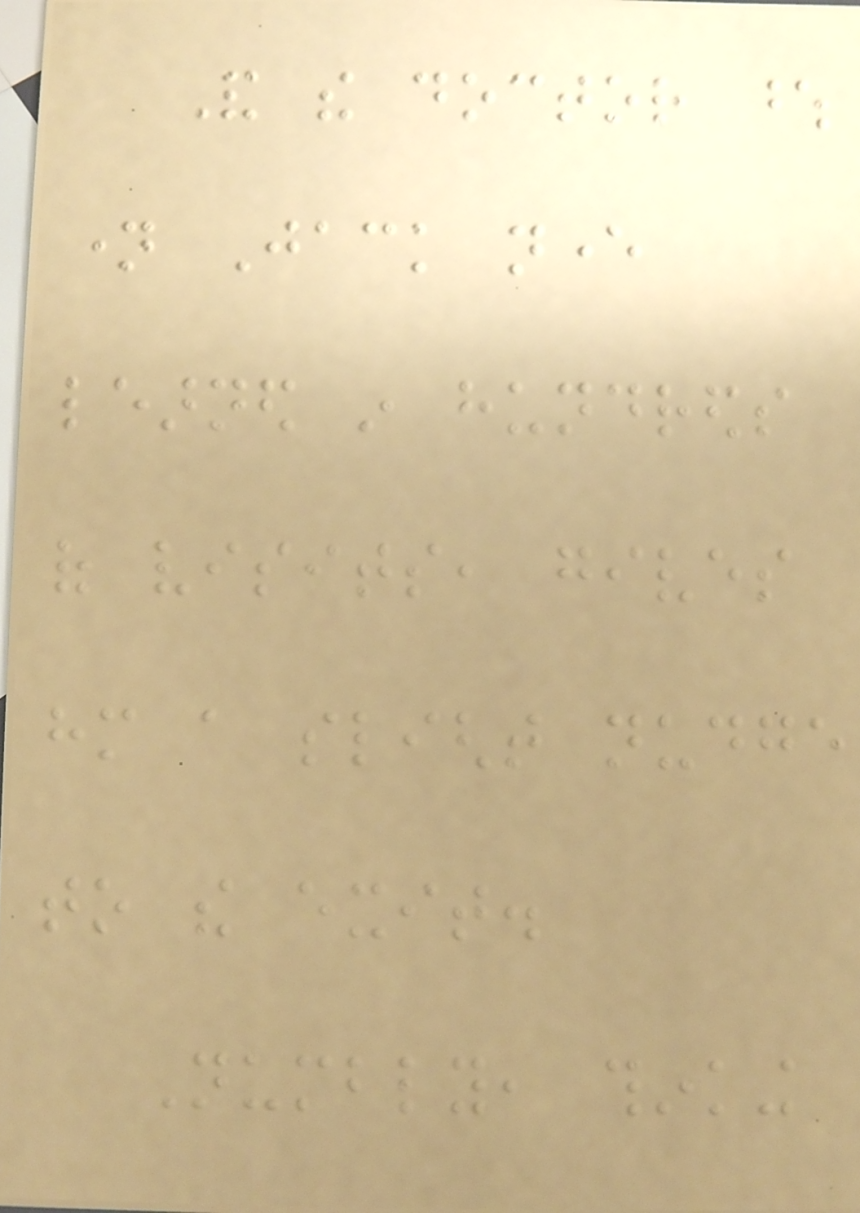And the doctor whose
name Jack never
learned in hundreds
of visits, gives
him a slight nudge
to the exit.
Numbly, thinking
